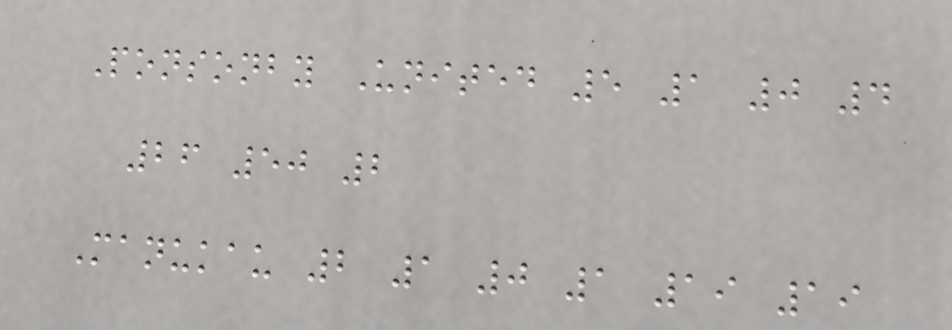Ponsonby United 5 1 0 4
26 50 2
Manukau 2 1 0 1 19 19
